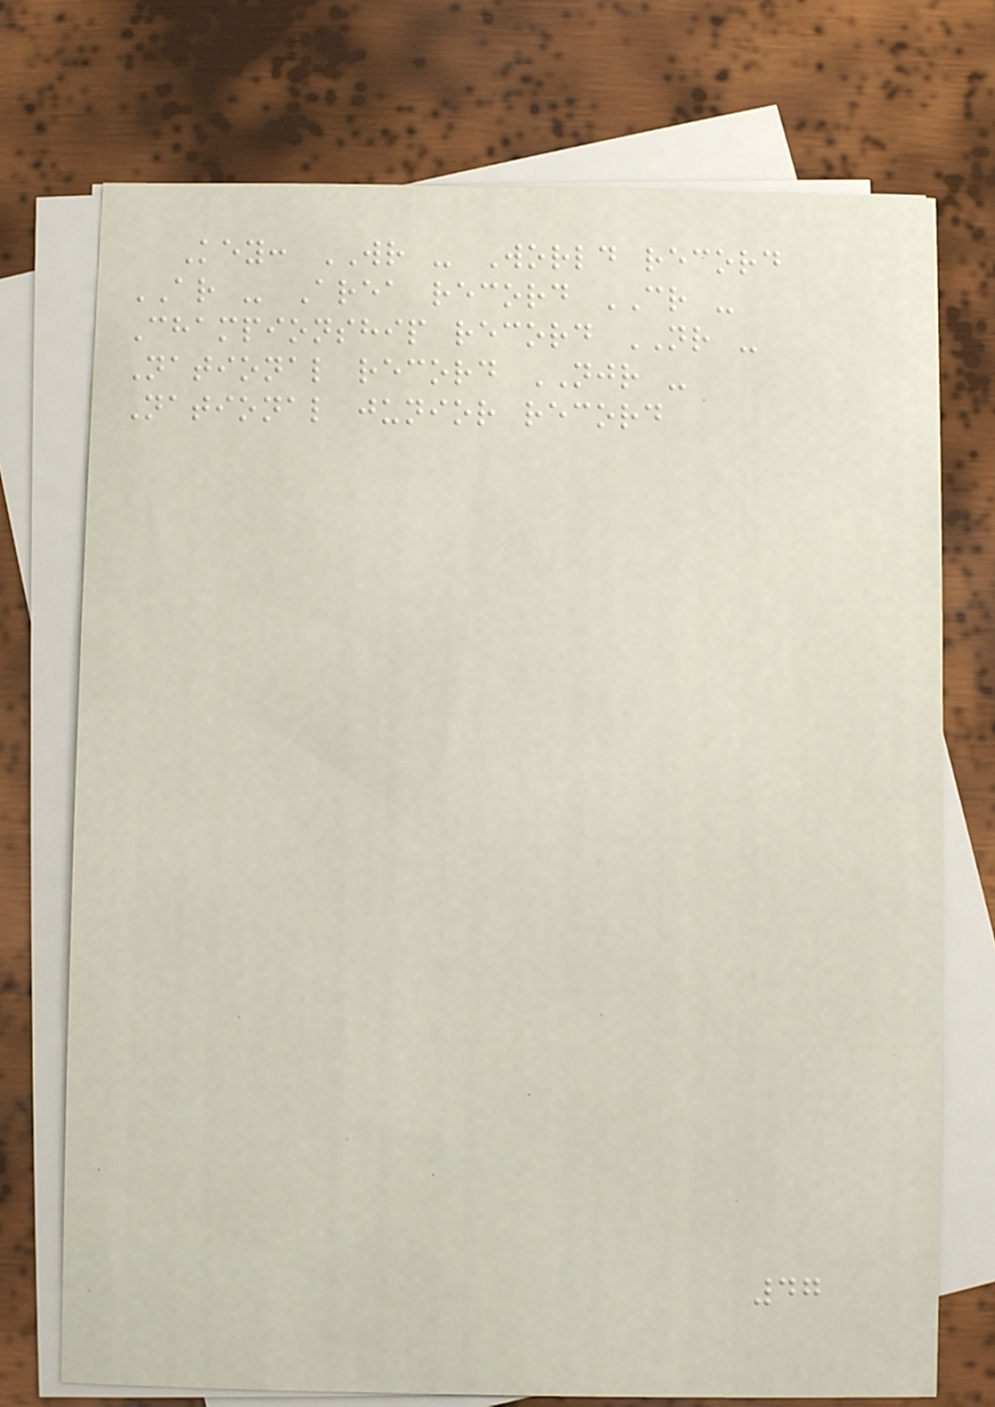Key: WR - World record
AR - Area record CR -
Championship record NR -
National record NJR -
National junior record
47
